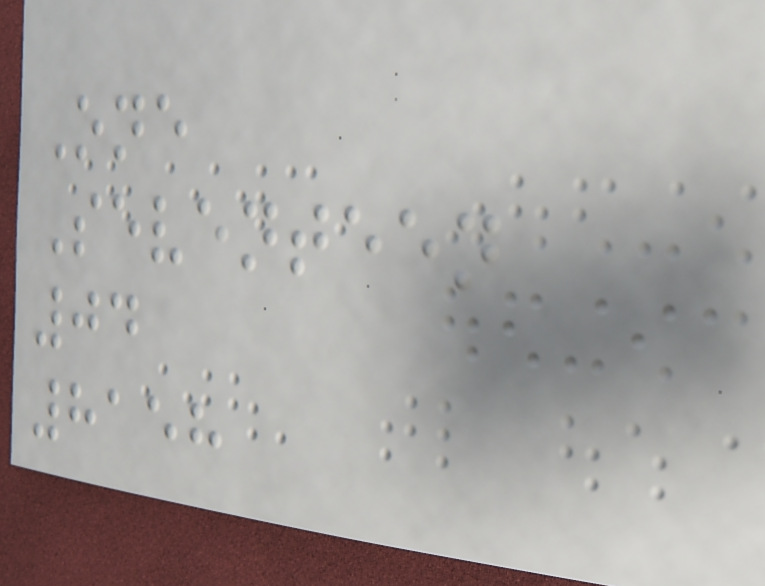One
Seventeen
04
8158
